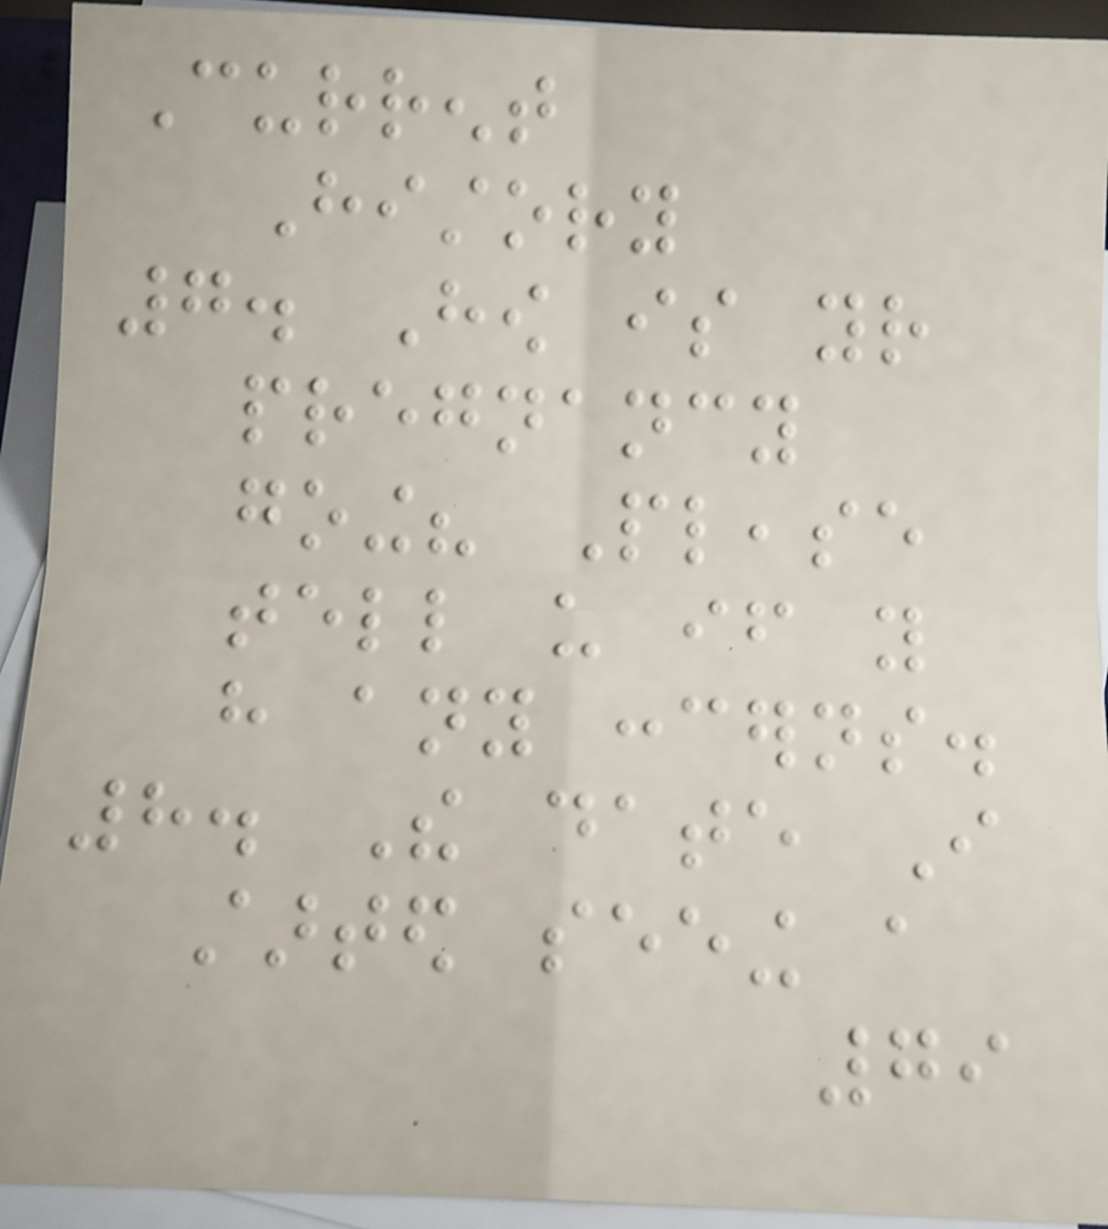Current
History
7. How is your
pregnancy
going? Please
tell us if you
have any concerns.
8. The date I
started seeing a
79
